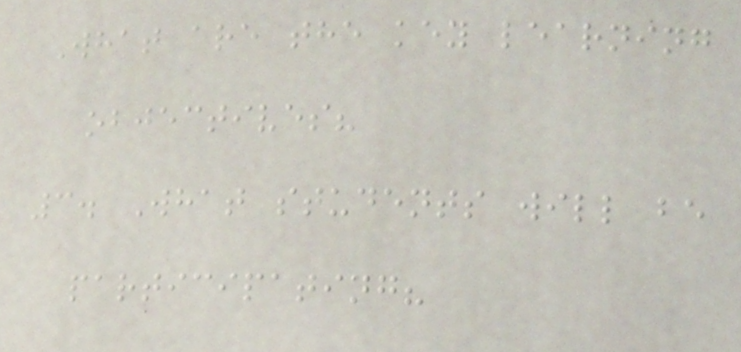What are the key learning
objectives?
3. What students will be
participating?
